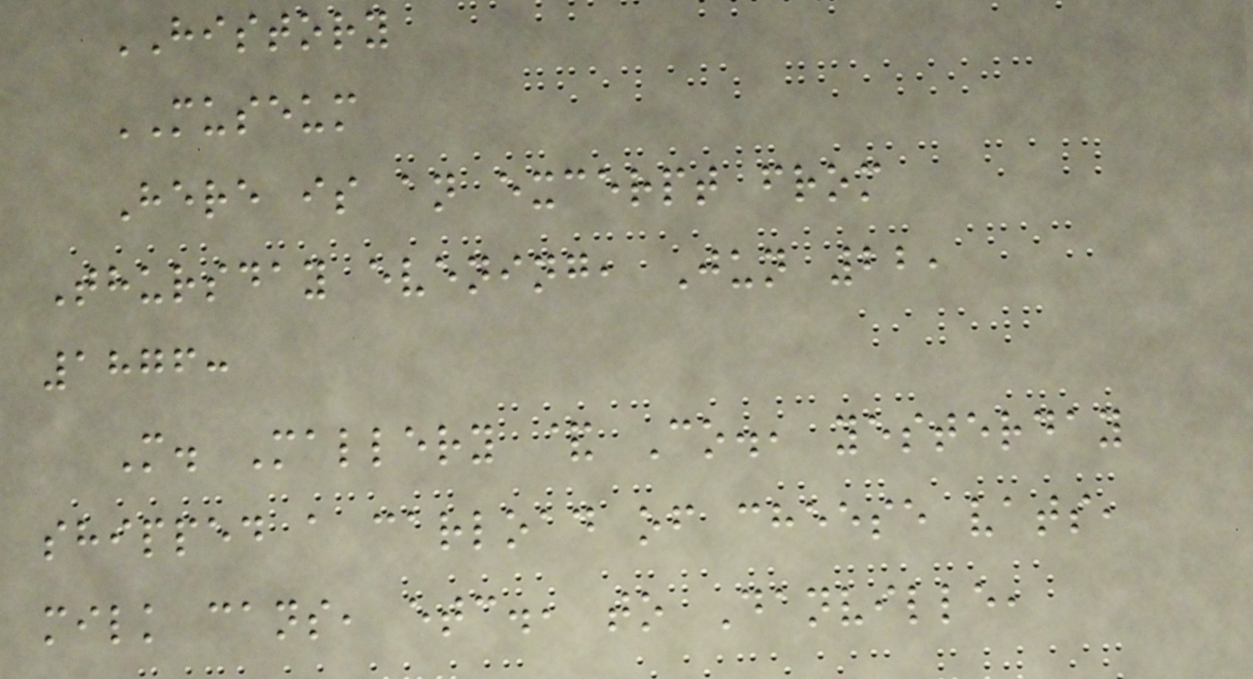HISTORY
MUSEUM
Here is an excerpt from
Thursday evening, Jun 22,
1876:
M. Mallery & Co., yesterday
shipped a carload of cheese vats,
milk cans, etc., to Danville,
